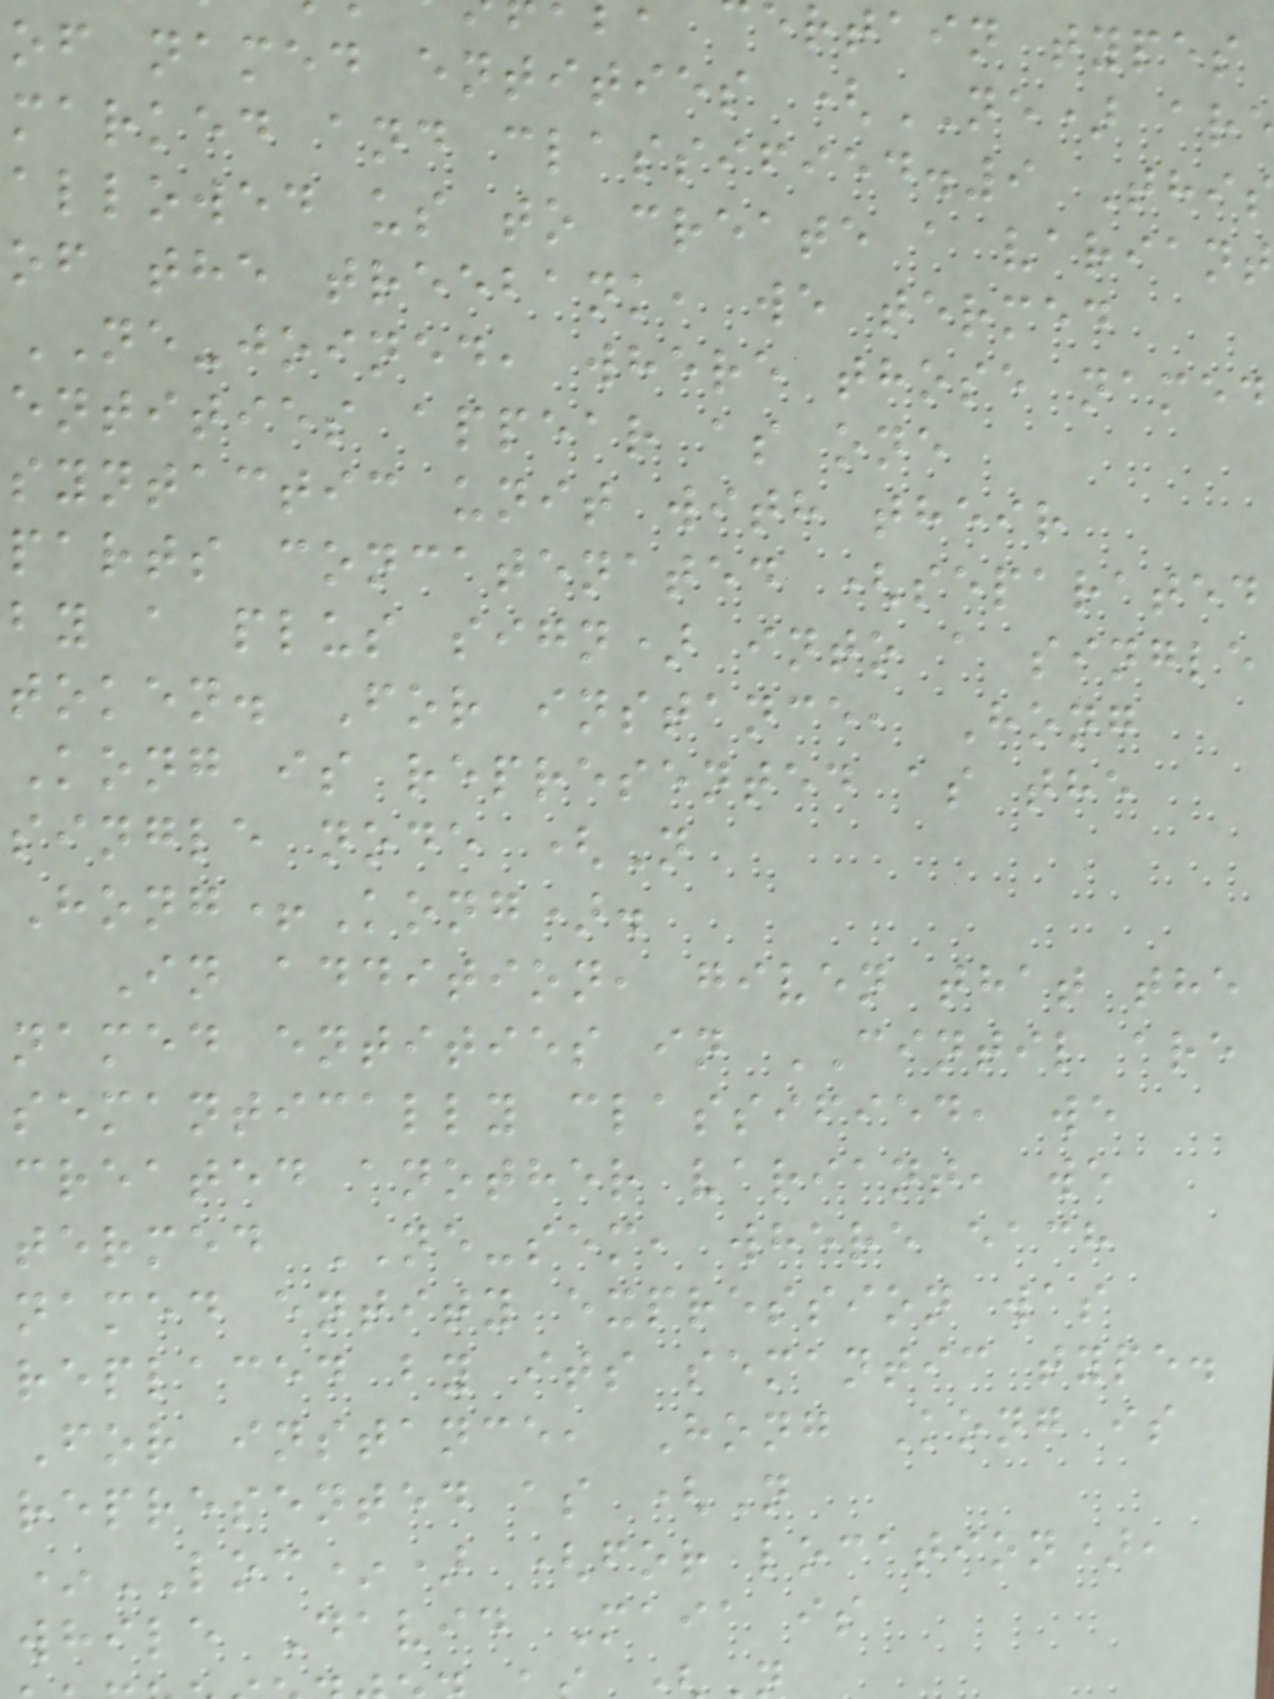ertain types
of named entities (NE) ar
marked and classified.9 This
allowed us to create a variant
of the treebank, we termed
NE-joined, where those named
entities appear as one
syntactic unit with their
parts concatenated (separated
by a plus sign) into a single
token. For instance, Hong
Kong is represented as the
single node (N
Hong+Kong).
In addition, given that the
named entities in CINTIL are
semantically classified, we
created another variant, we
termed NE-sem, where each
named entity expression was
replaced by its semantic type.
For instance, Hong Kong is
represented as (N
*LOC*) (for location),
while David Maia is
